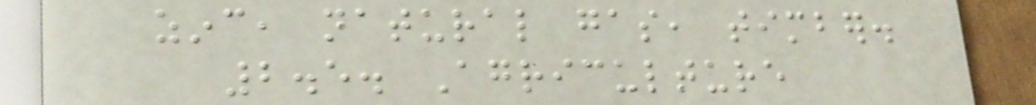zinc, natural gas, timber.
2.5. Agriculture
